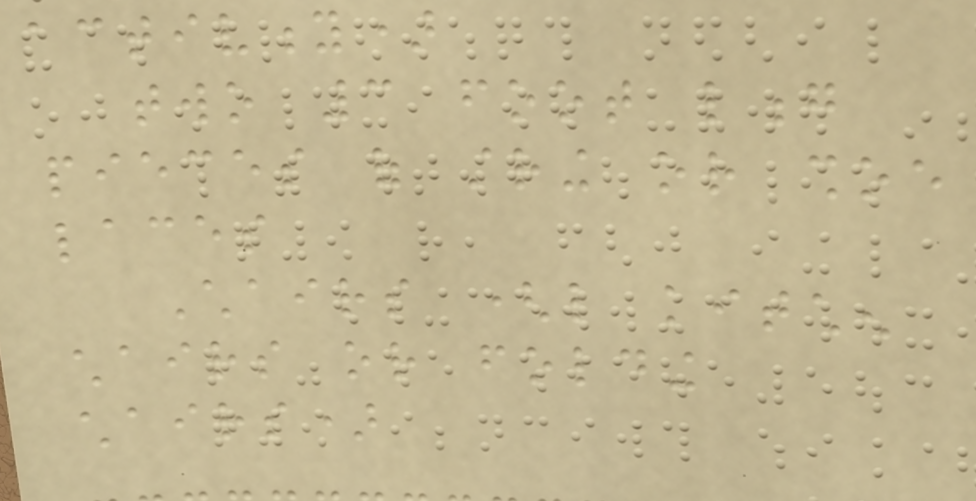activity)
two 3 foot long
pieces of string or shoe
laces
Chairs (like kitchen
chairs or folding
chairs)
